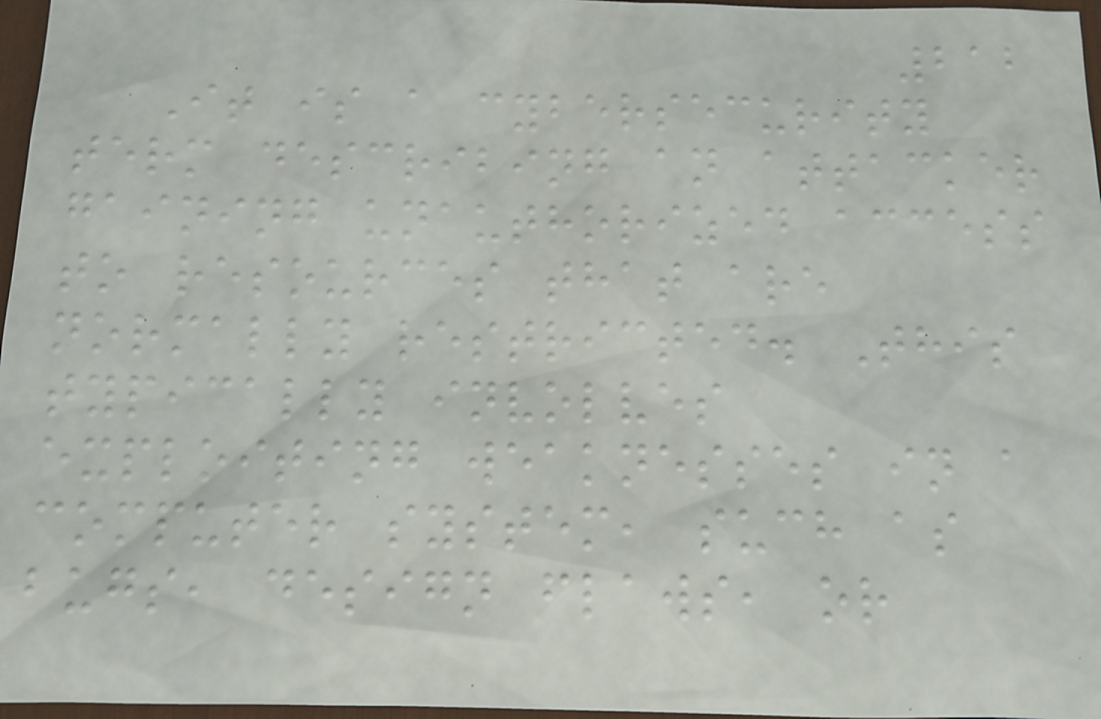212
It is a cybersecurity
term describing an attacker
gaining unauthorized access
to resources that are
normally restricted. This
typically involves
exploiting weaknesses in a
computer system, such as
bugs, design flaws, or
